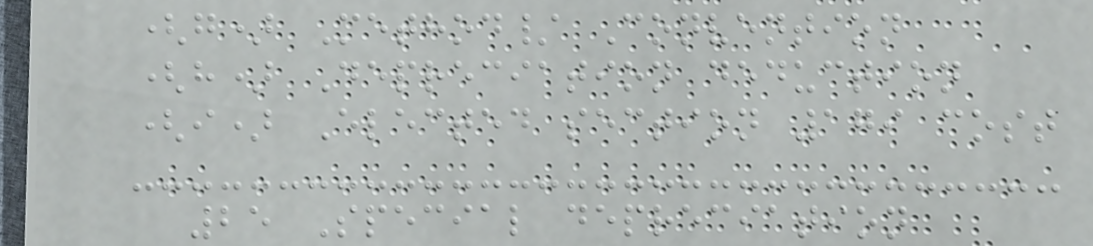(g) Method/ Convention
(h) Depreciation deduction
(i) Elected section 179 cost
25 Special depreciation
